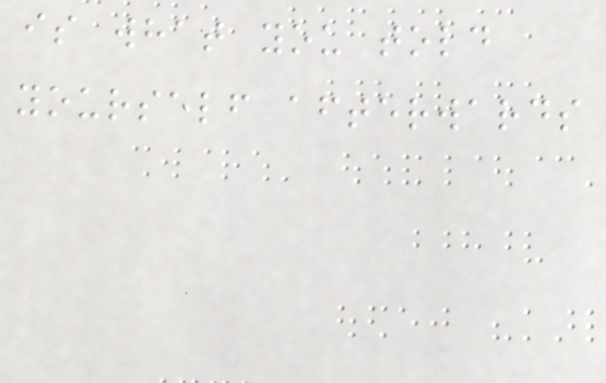is what you told
yourself afterwards
